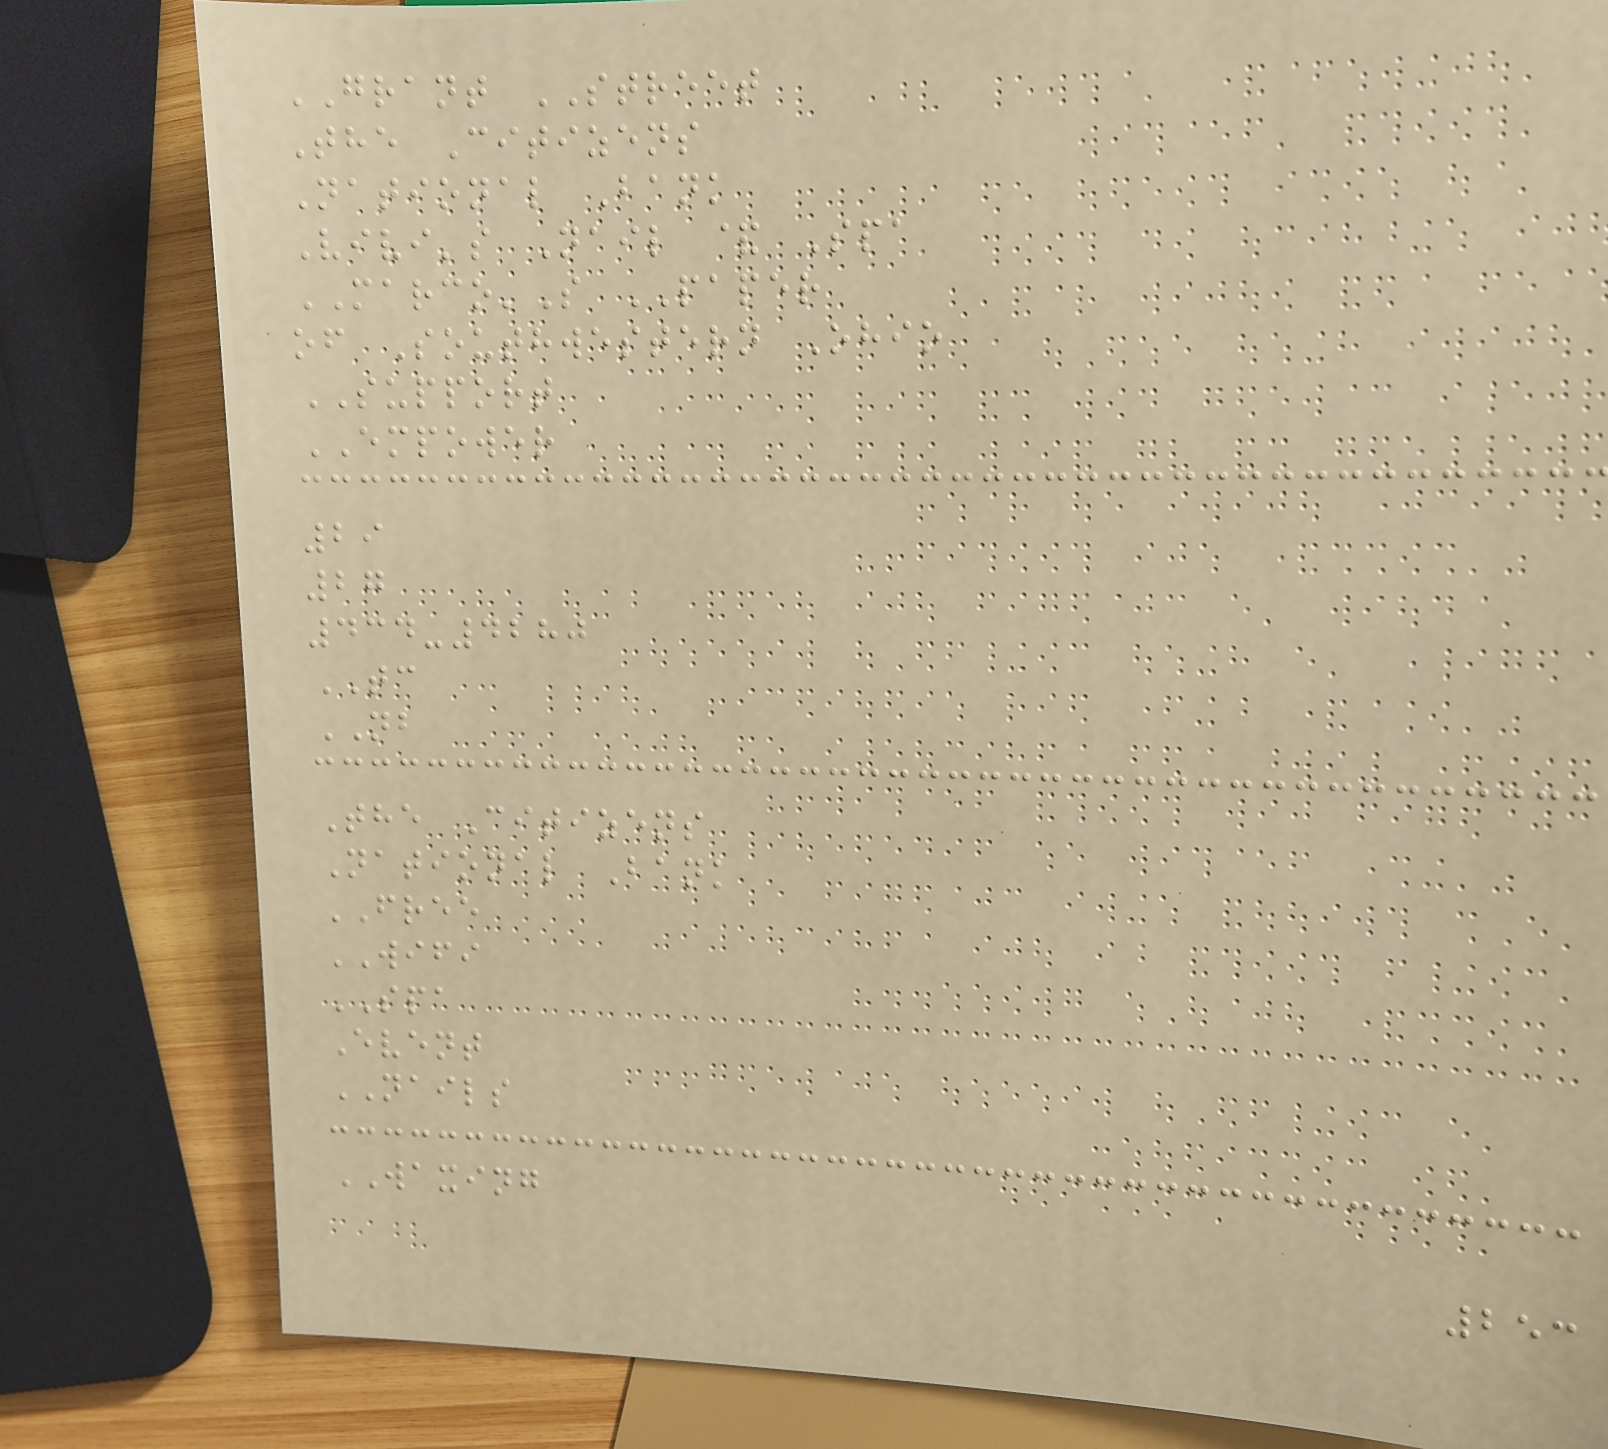GRANT STREET
The Citizens
National Bank
Vivi's Nail & Spa
MARCO'S PAPER
of Southwestern Ohio
SUPPORT
EMPOWER
29
27
434-4280
TC
NB
The Citizens
National Bank
FREE
WIFI
SPA
Event
NAILS
WAXING
253
